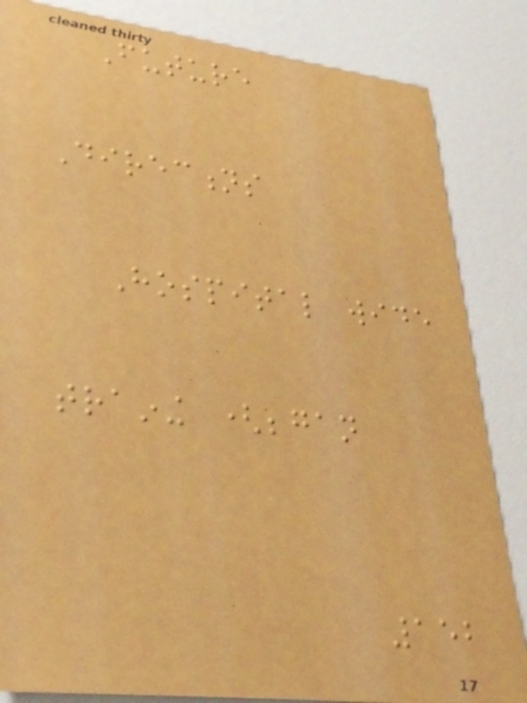Future
Directions
Hospital wide
training (began
152
